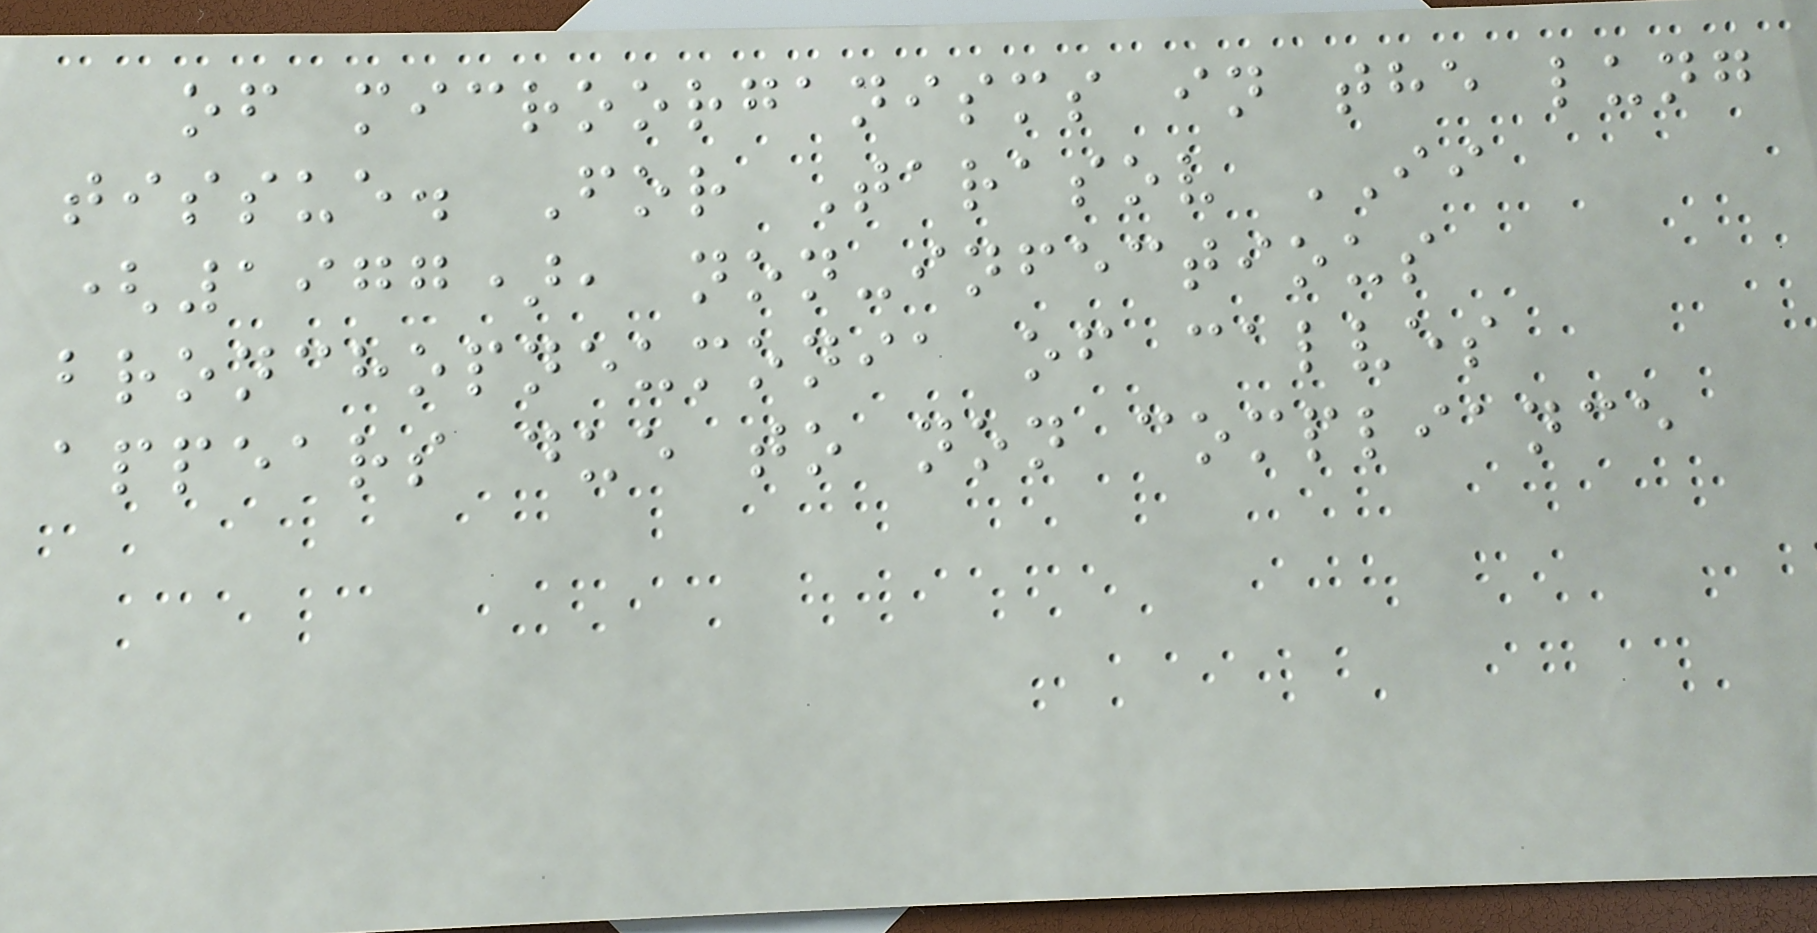of microorganisms in the lung
tissue. For Tarasov II
(1977), non-infectious
bronchopneumonia of calves
appears due to non compliance
